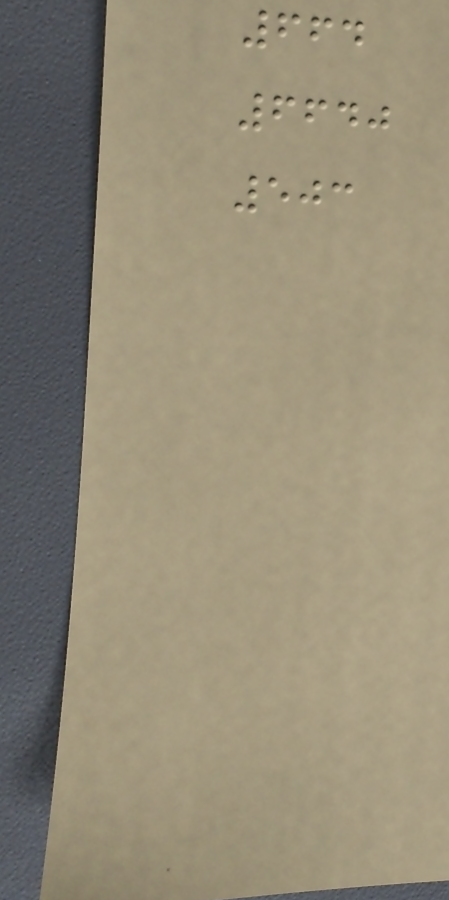664
6640
503
